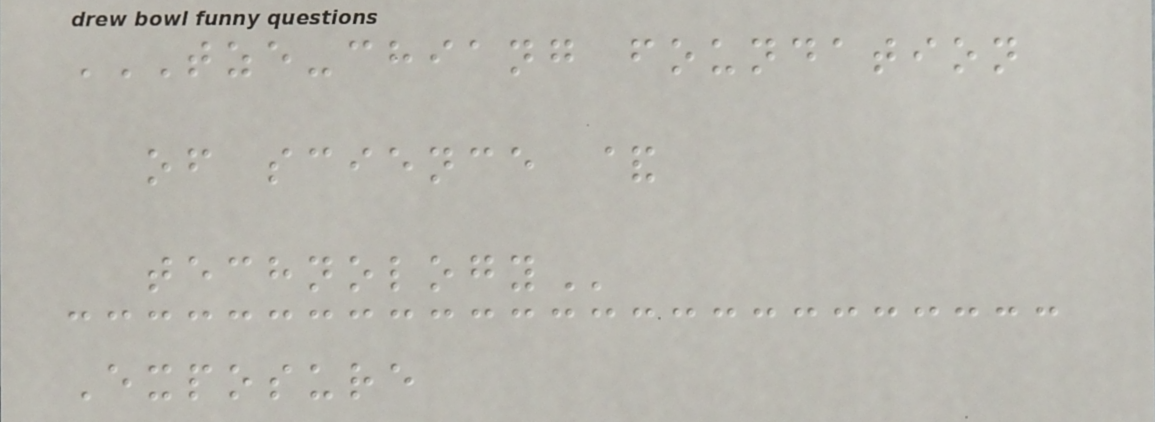TZE-CHIANG FOUNDATION
OF SCIENCE &
TECHNOLOGY
Exposure
